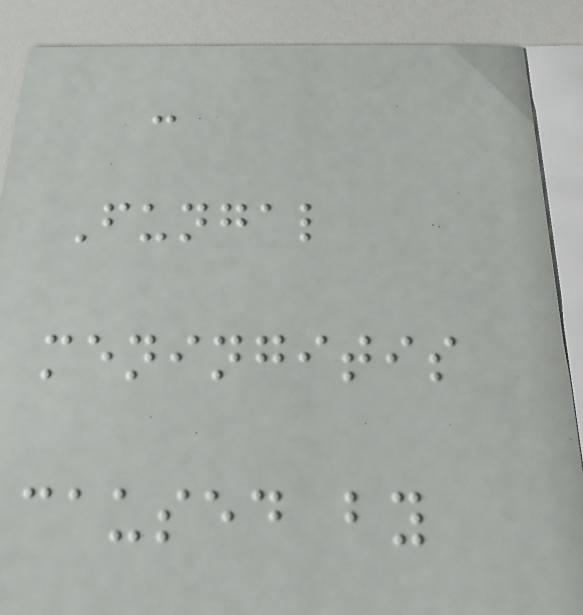-
Fungal
meningitis
caused by
